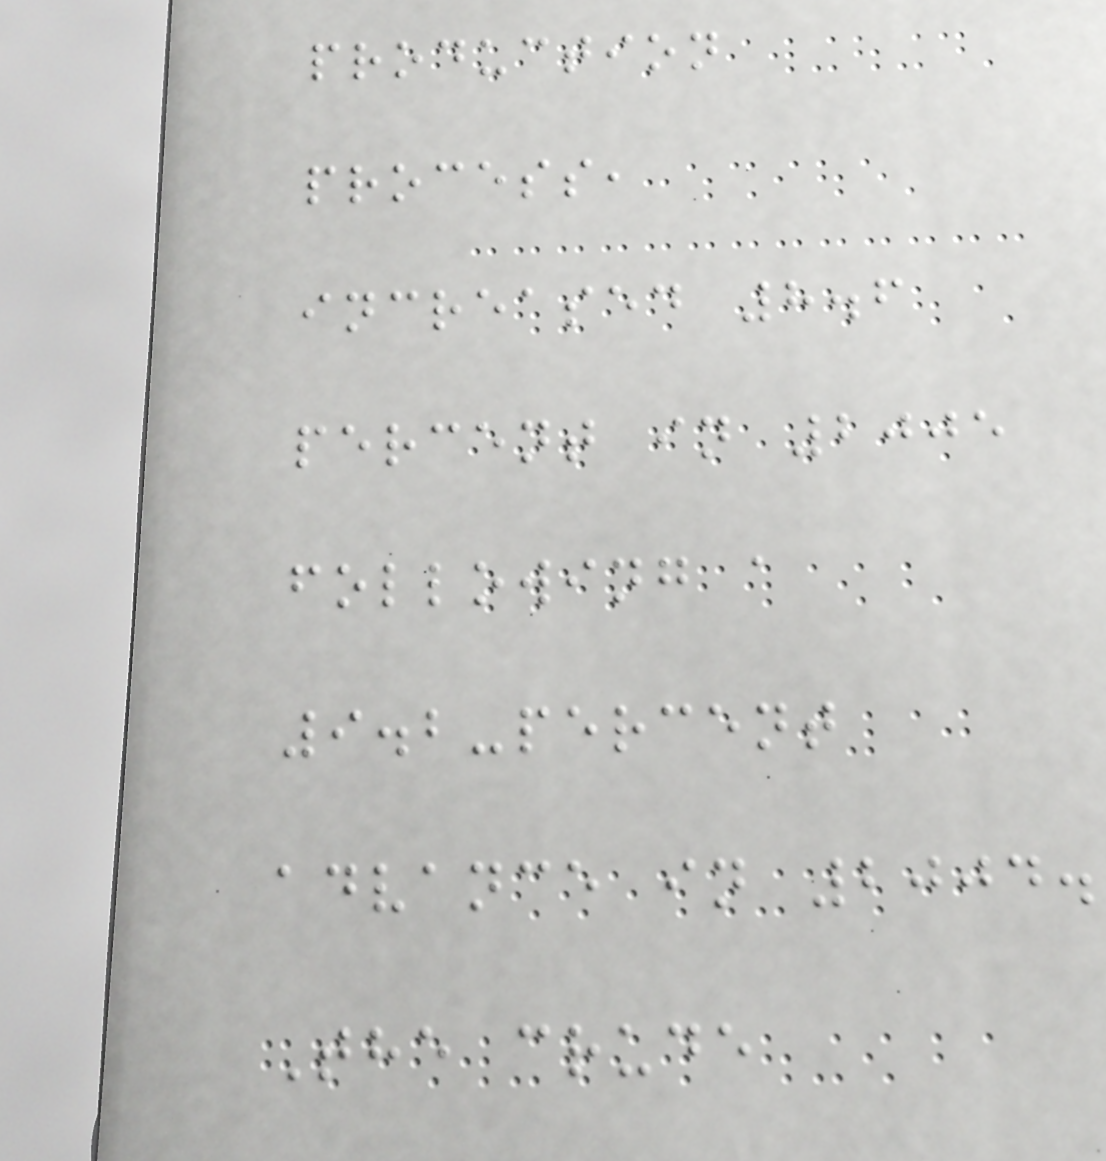production
process,
increased 8.6
percent in 2005
following a
9.2-percent
advance in 2004.
The crude
